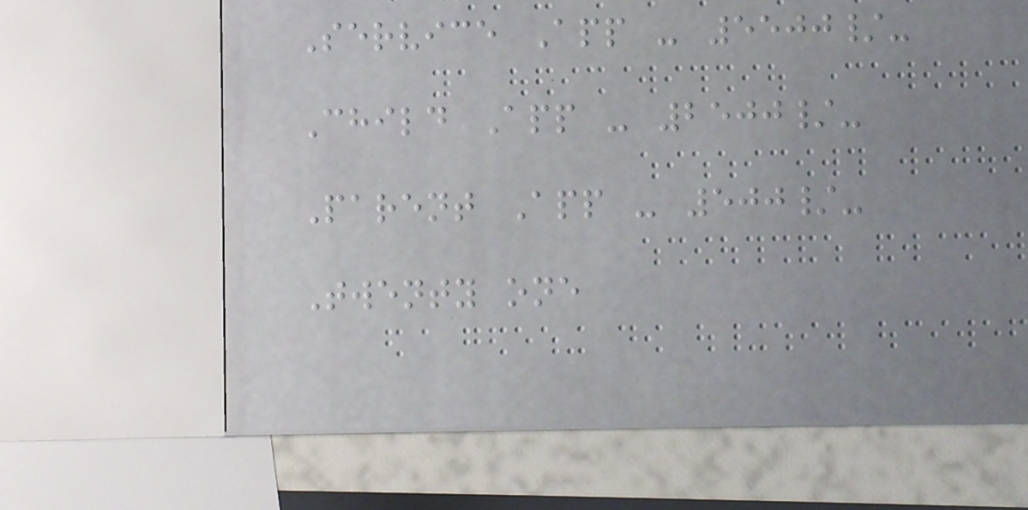Service App - 5500/-
Child App - 2500/-
Parent App - 500/-
Twenty one
